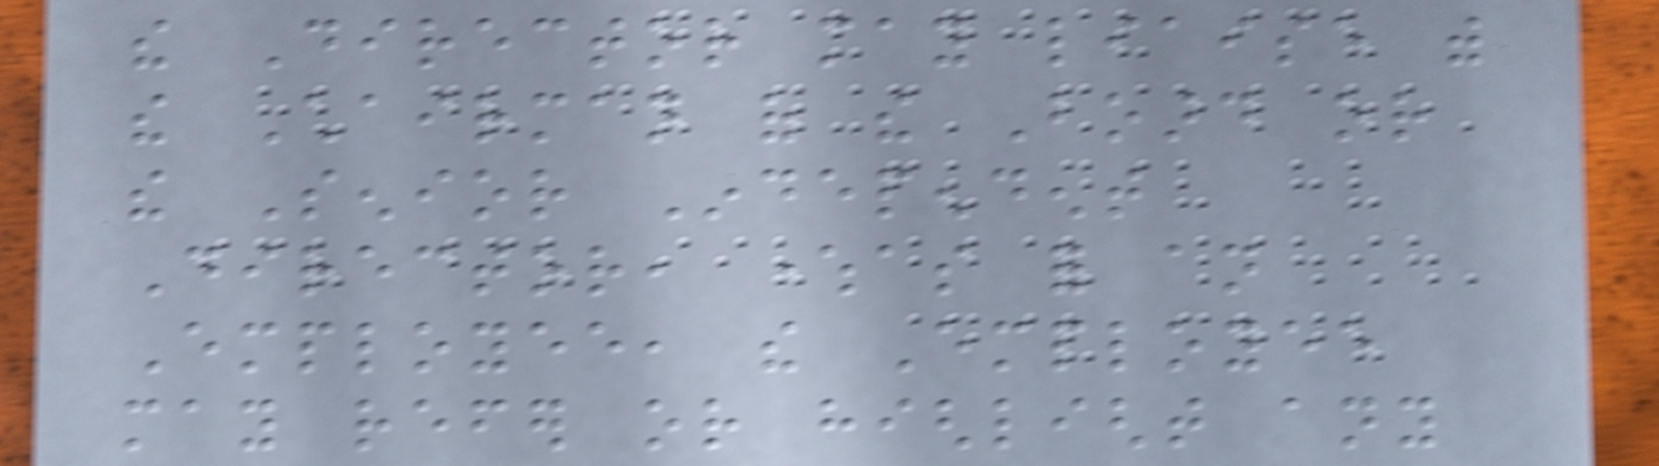the Director may liaise with
the Chairman of the Board or
the Senior Independent
Director, whereas for an
Employee, the Employee
may refer or highlight any
